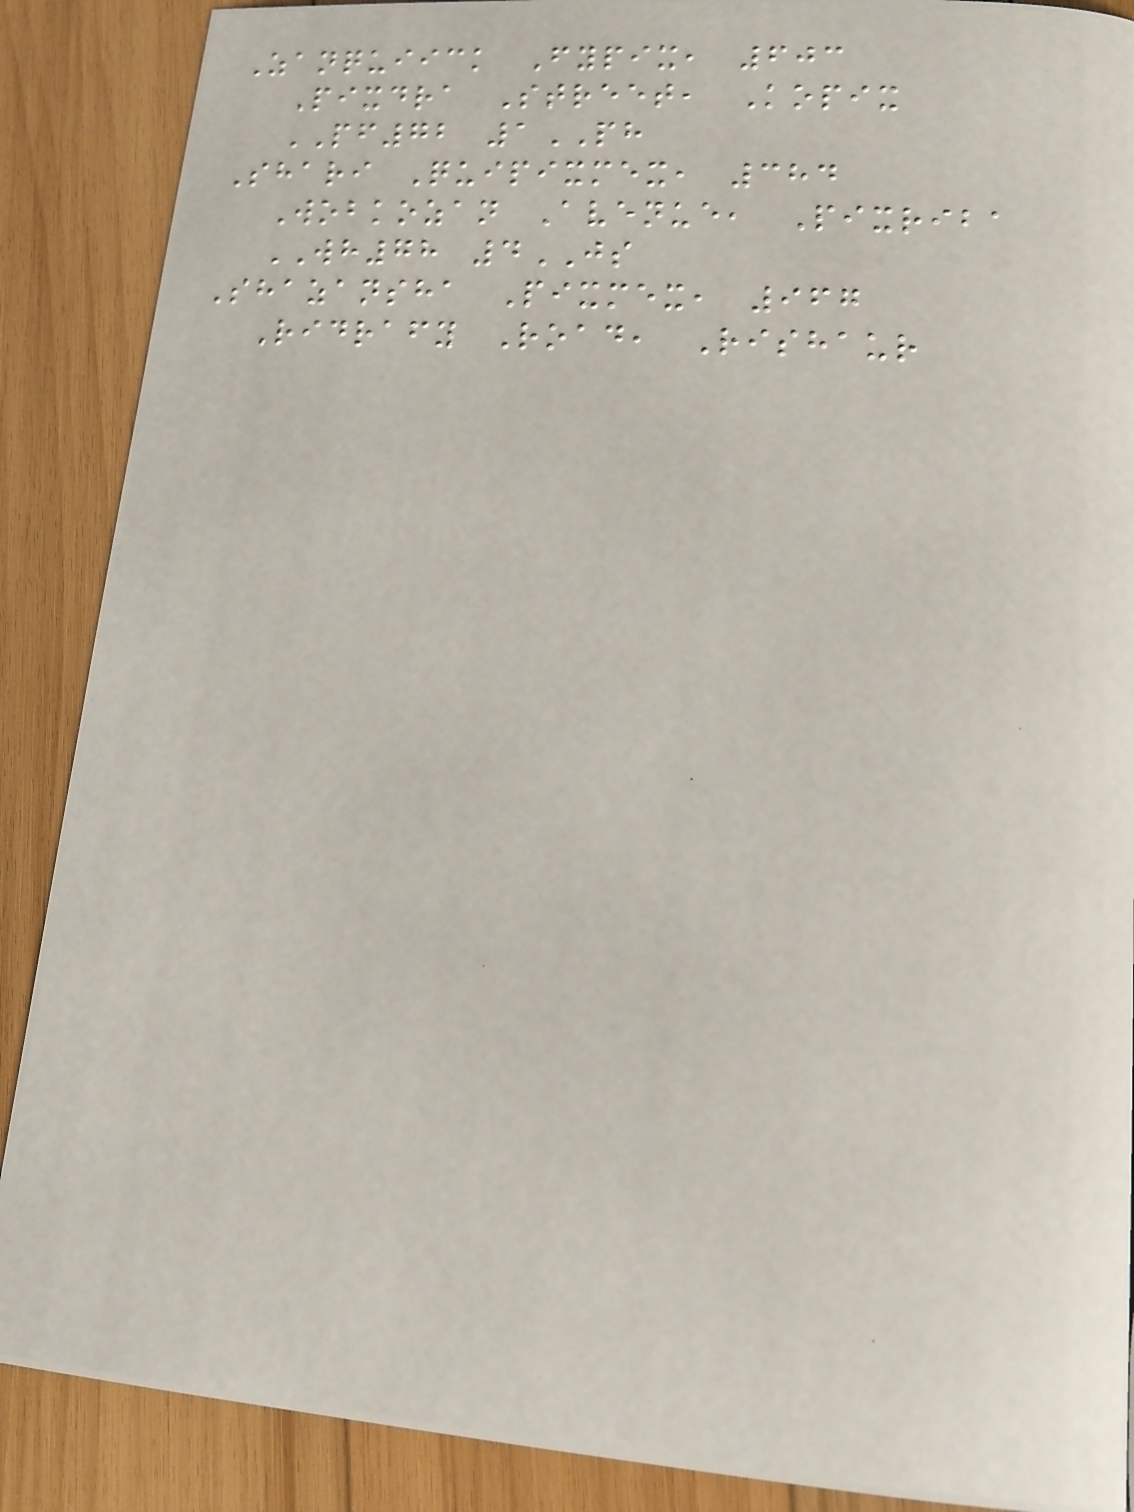Zanquiick Fypix, 603
Pixdra Street, Kopix
PF72 1PH
Shari Quipixmex, 384
Wobkozan Avenue, Pixriba
WH78 4JS
Shazansha Pixmex, 967
Ridrafy Road, Rishaur
